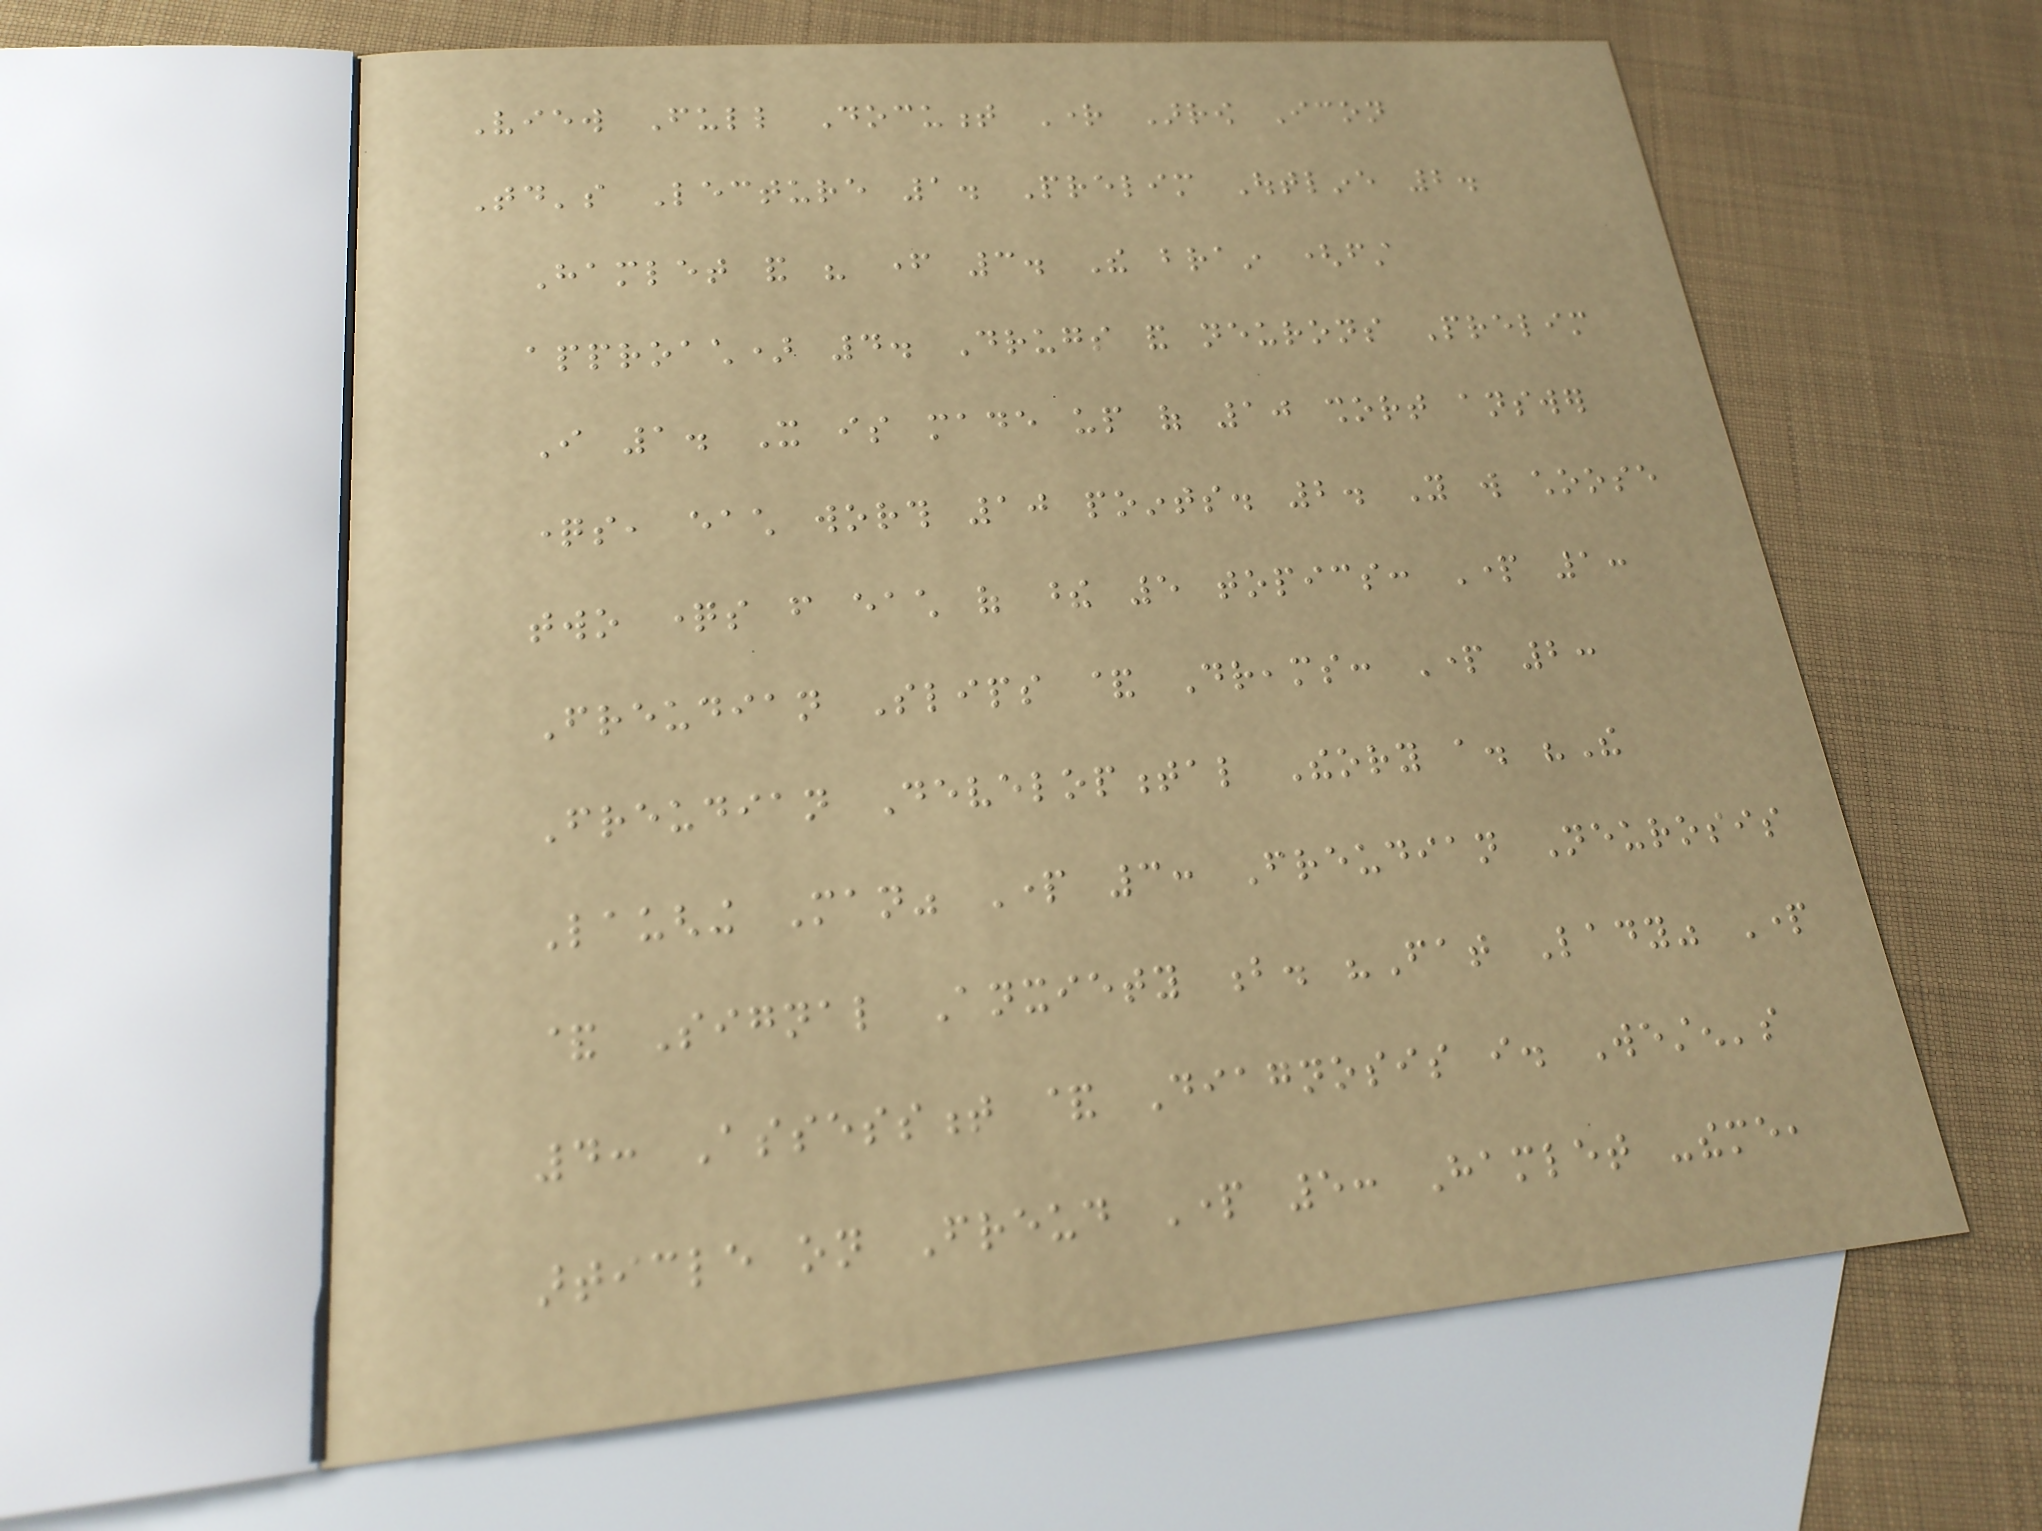View Full Document Right Arrow Icon
Today's Lecture 1. Prelim Outline 2.
Hamlet and his father 3. The brain (first
approach) 4. Drugs and neurons Prelim
I 1. It is made up of 10 short answer
questions, each worth 10 points. 2. You will choose
two questions from each of these 5 topics: Part 1:
Freudian Slips & Dreams: Part 2:
Freudian Developmental Theory a. "The
Laughing Man" Part 3: Freudian Neurosis
& Signal Anxiety b. "Fat Lady" Part
4: Assessment & Diagnosis i. Westen's
article on Freud Part 5: Hamlet -theme,
